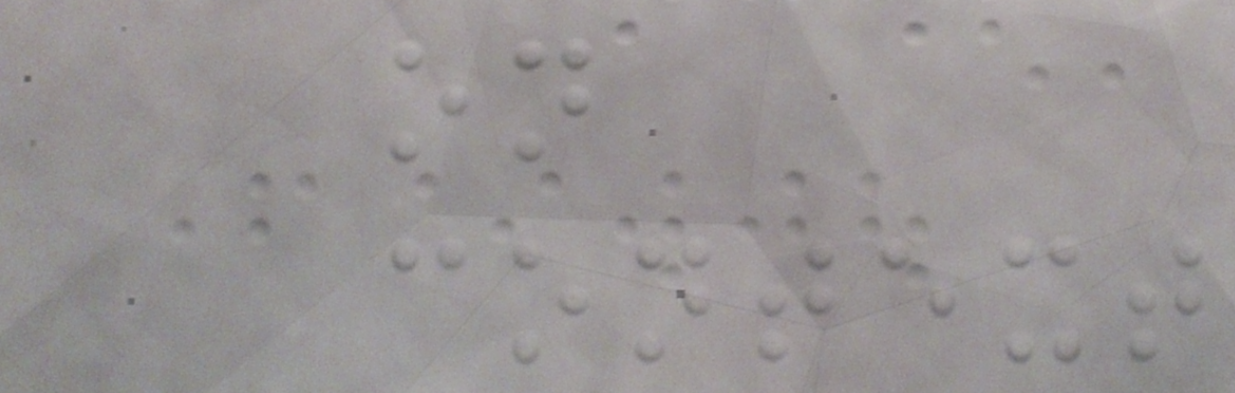on
context
